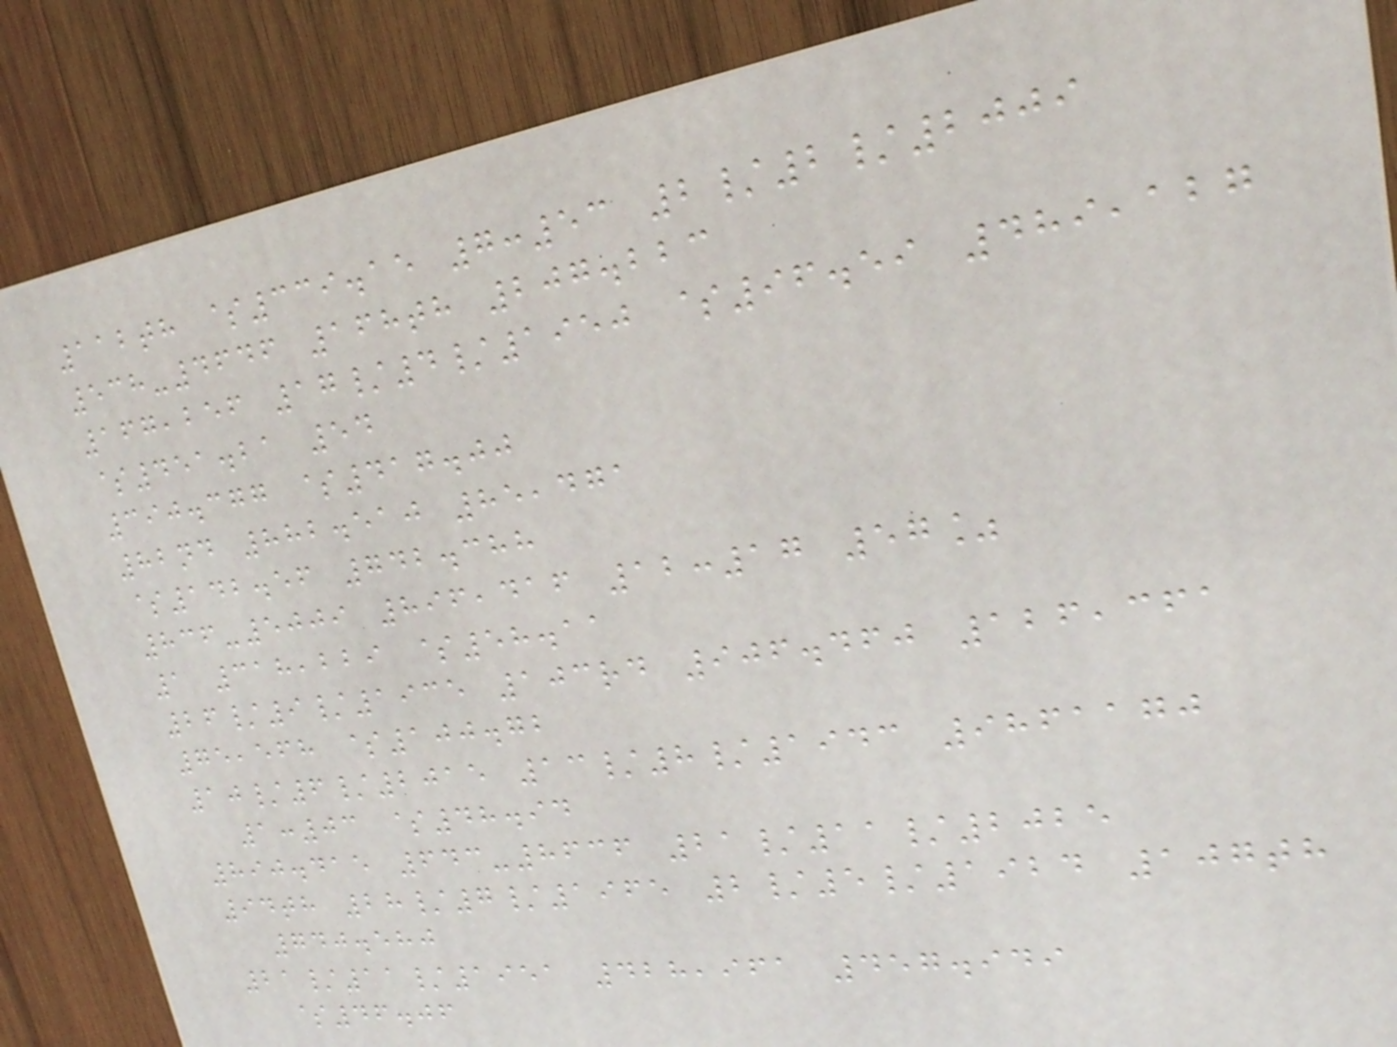112th $339.15 7:53 2/2/2009
538-4646 168th 207.223
167,256 17/4/1950 $96.59 489,127
$451.21 54
390.377 $417.00
82nd 882.510 85,471
$142.56 742.388
836-5009 896,416 12:17 57%
1 318,229 $58.11
26/9/1935 103rd 906.460 126,361
75,568 $100.72
10/6/2015 13/8/1943 9861170
1:03 $48.94
890.415 643-8636 21/11/2025
94th 28/7/1965 2/5/1924 107th
740.580
21/11/1951 428,961 457.949
$46.06
